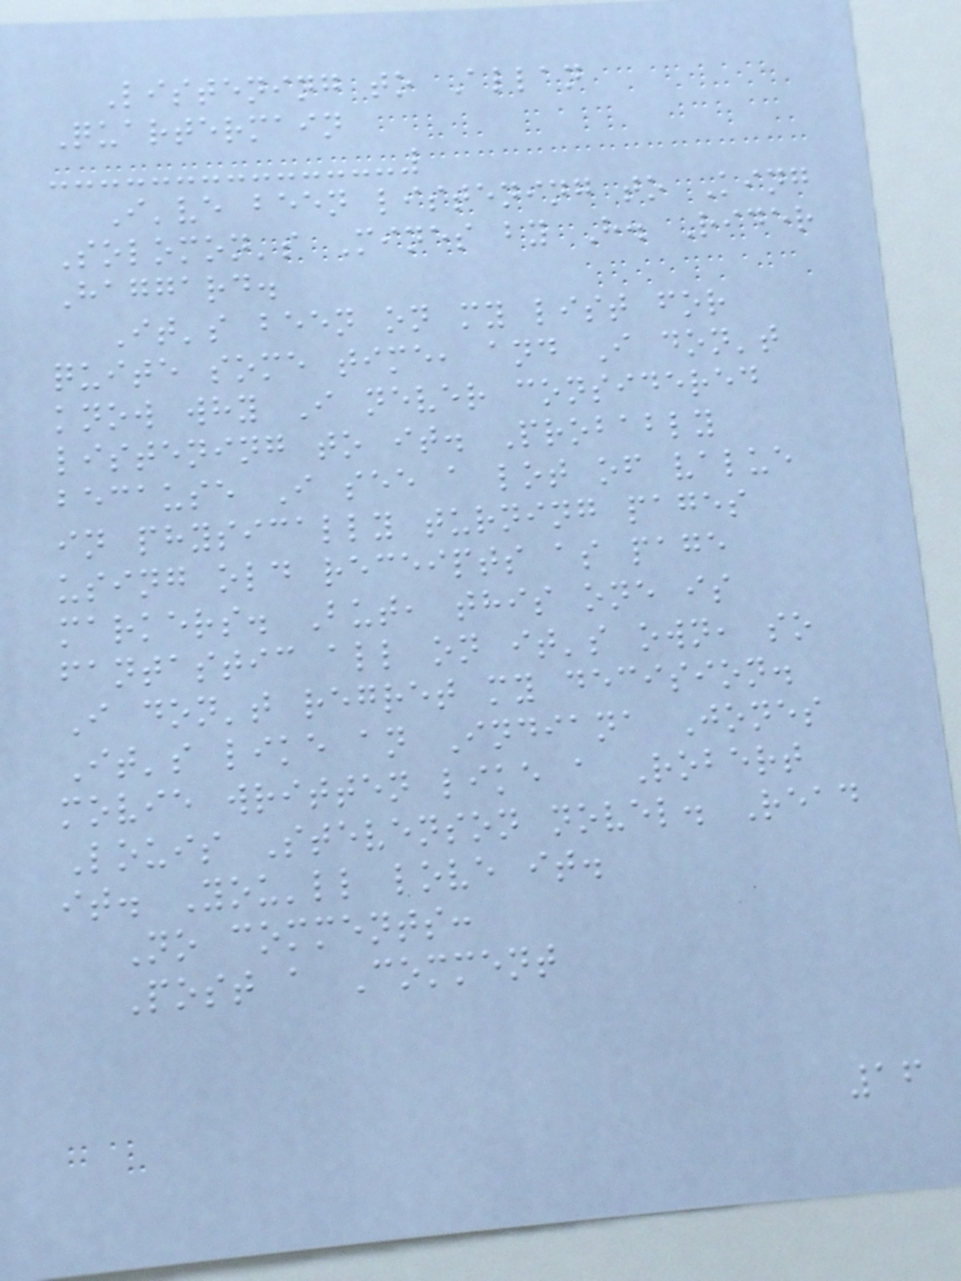Listening to Allan
Quartermain
I've been listening to King
Solomon's Mines by H. Rider
Haggard.
It's been on my list for
quite some time, and I don't
know why I never considered
listening to it. Probably
because I see a lot of value
in physically turning pages
using old receipts as page
markers. But, this one is
fantastic all on it's own, so
I don't regret my decision.
It's like an Indiana Jones
movie written like a Robert
Louis Stevenson novel. Read
it. You'll love it.
No comments:
Post a Comment
16
